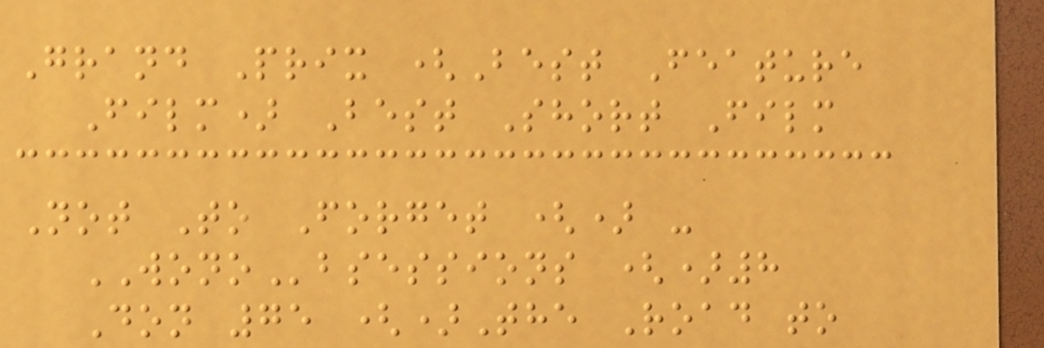Grand Prix (Best Feature
Film) Best Short Film
Not To Forget () -
WONObsessions ()8
Don 75 ()The Road to
